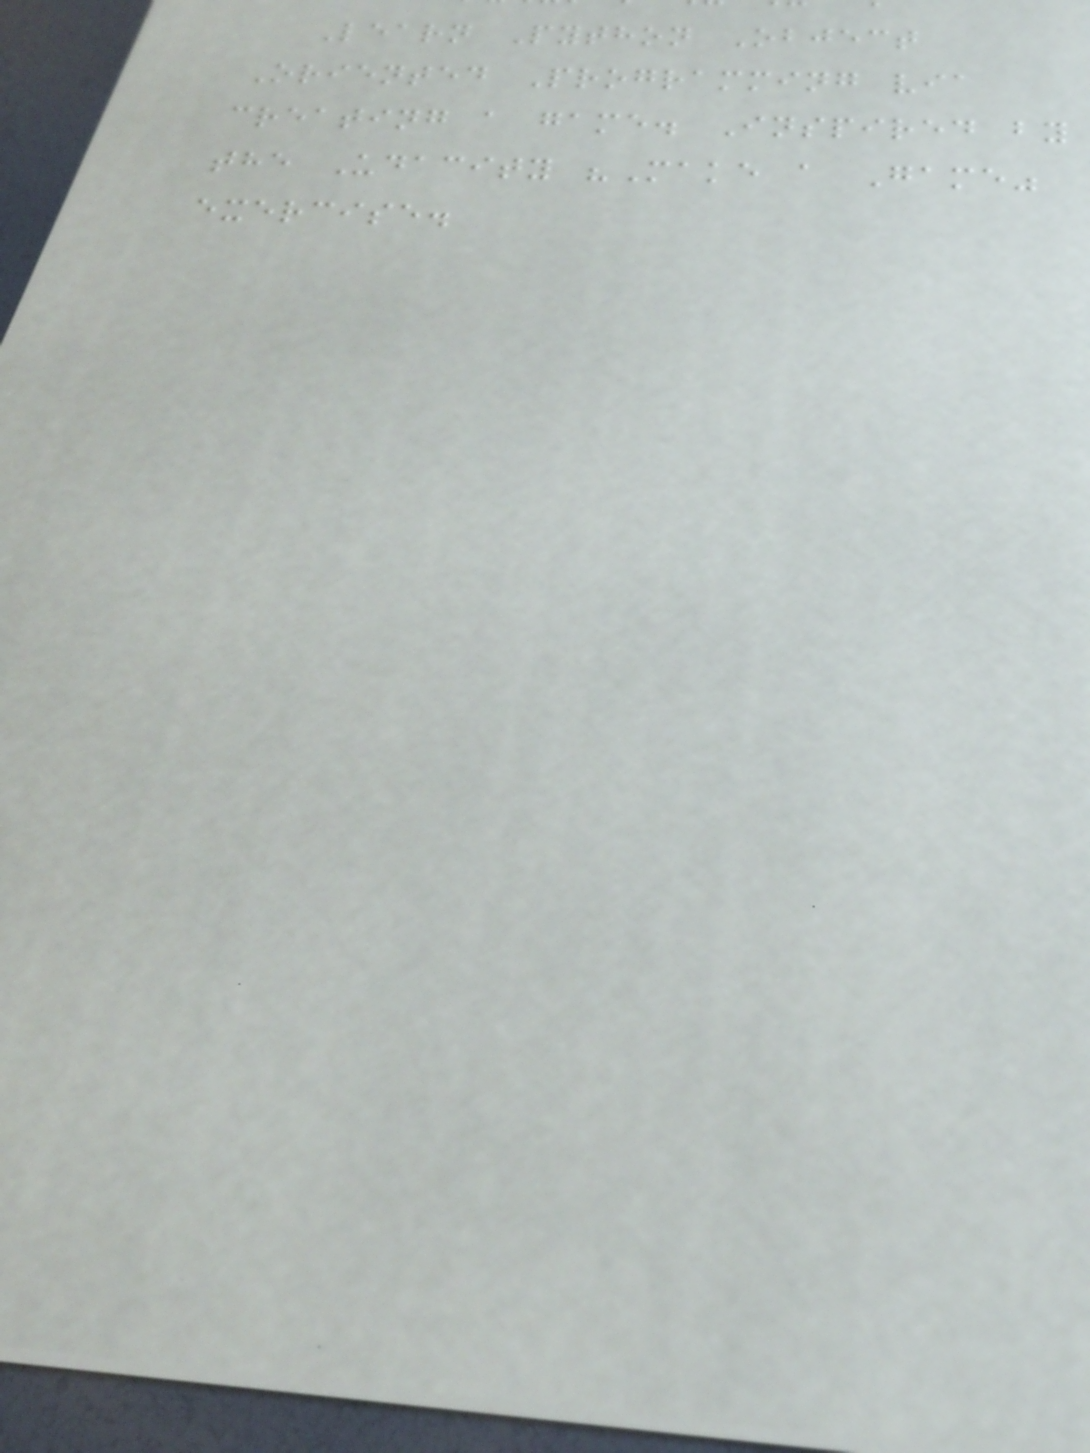Learn Python Object
Oriented Programming via
creating a game. Inspired by
the Udacity "Make a Game"
exercise.
